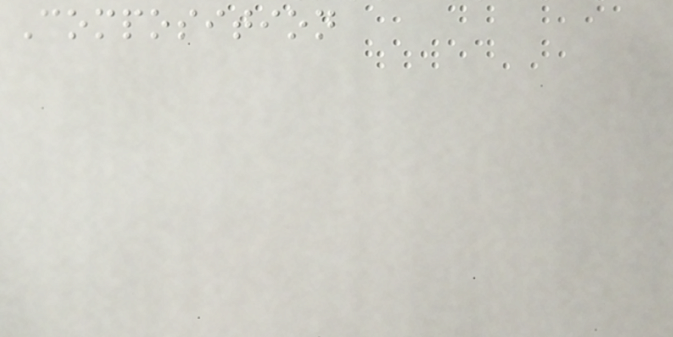Composition
